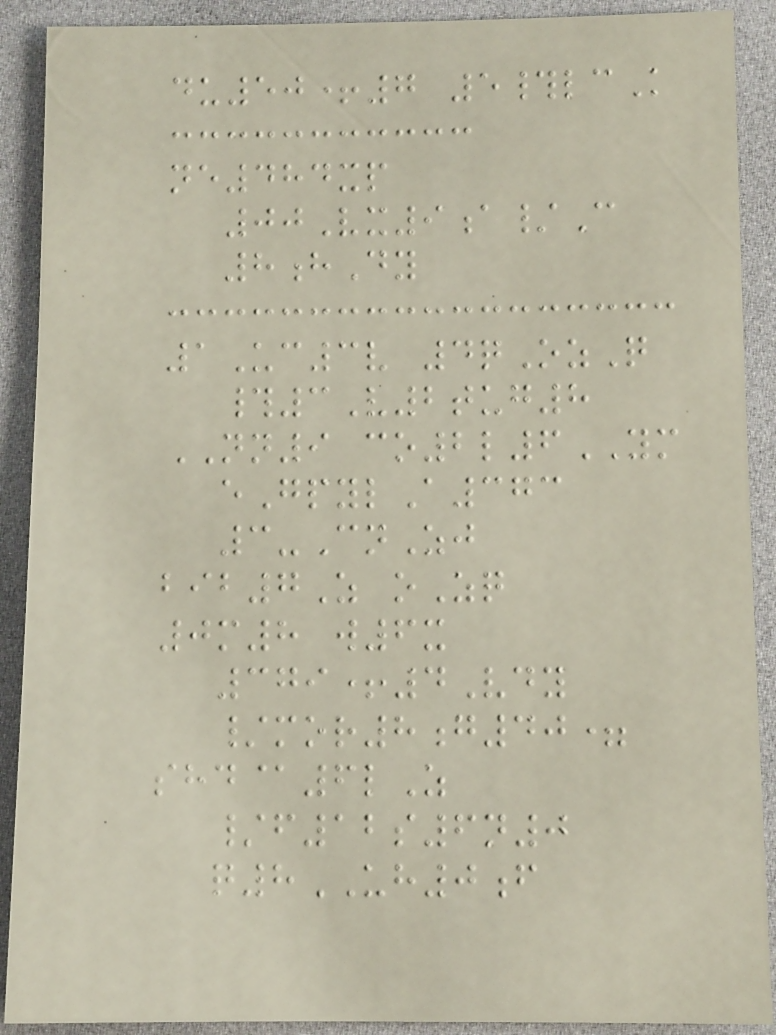du50+7 5#lcK
ne484xp
00Vx9a/C
8hDy
1Uc3v 4qOzQ
#3V2tug8
NN9 co2l6YM
eGpylA373
3-CnZj
bib7Z oZq
0m8 w6x
379+4Vdy
/mor8g40=
shd@6lZ
/f12s6n0
q8UH0f
